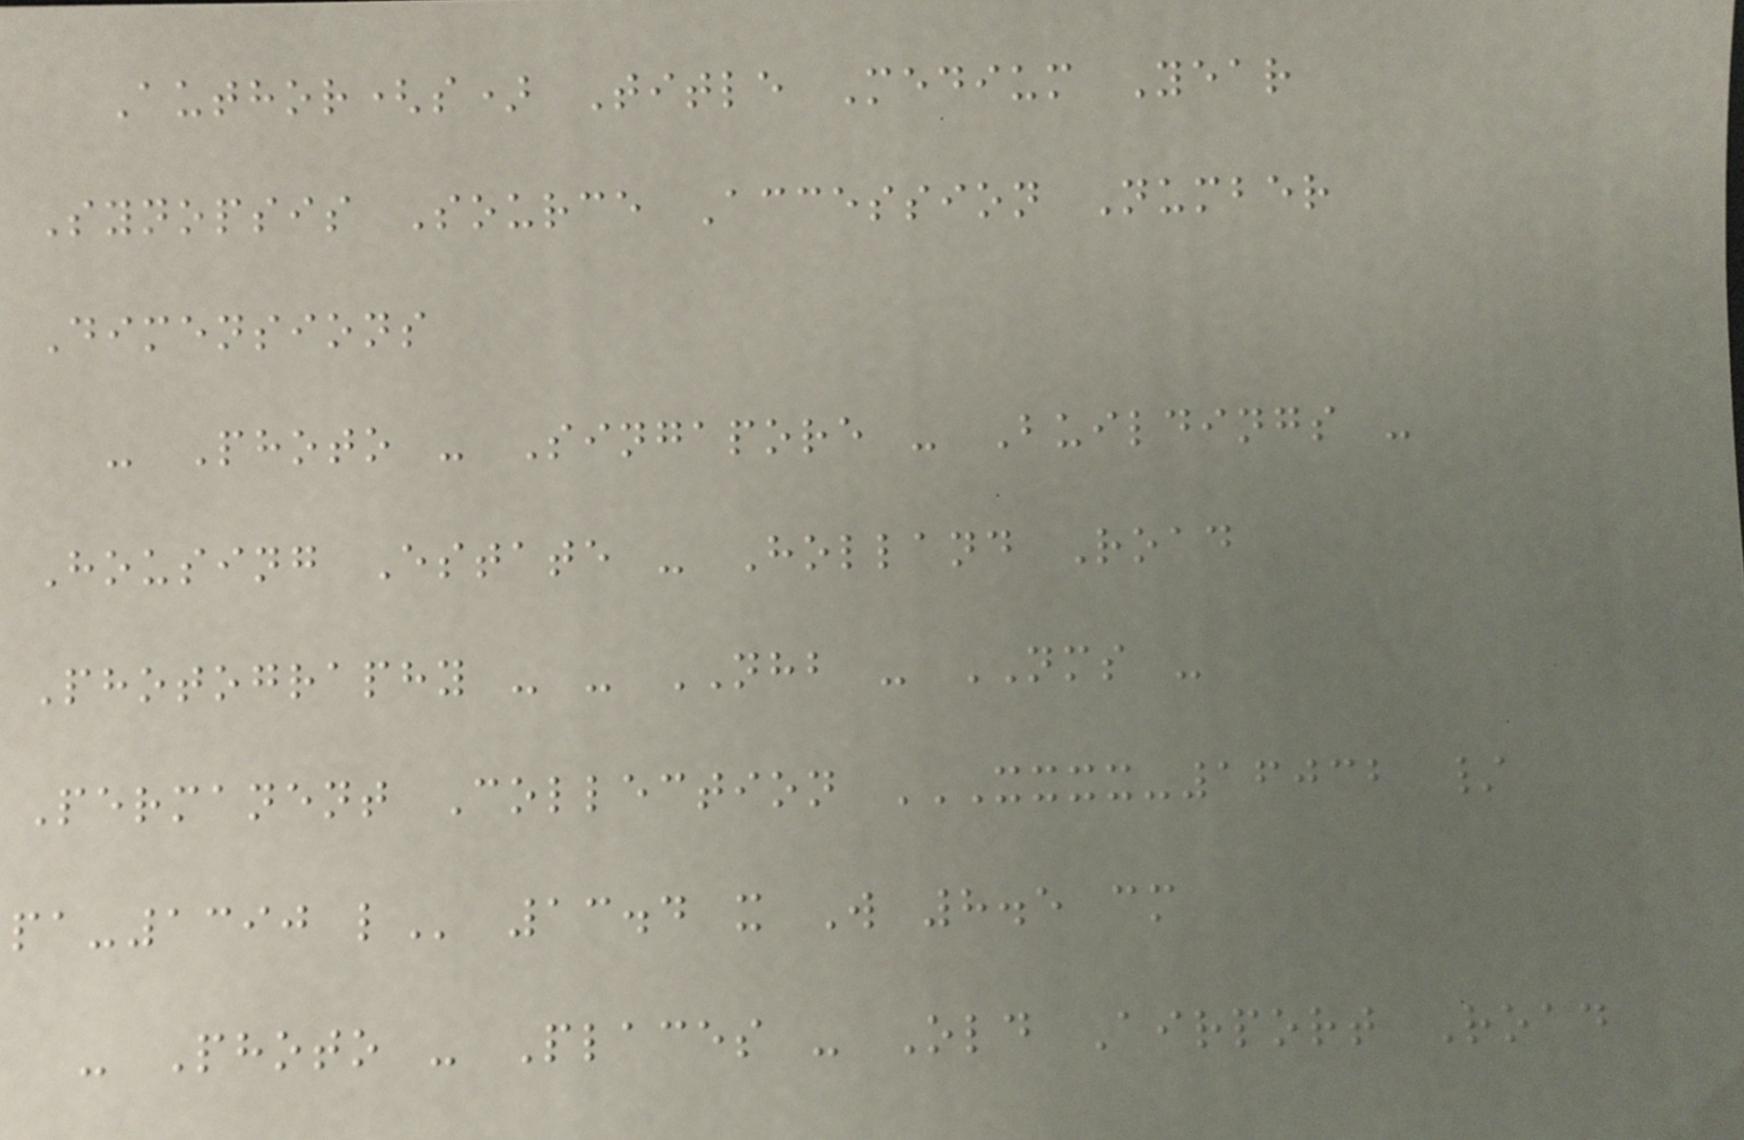Author(s) Title Medium Year
Synopsis Source Accession Number
Dimensions
- Photo - Singapore - Buildings -
Housing Estate - Holland Road
Photography - - NHB - NMS -
Permanent Collection XXXX-16032 /
PA-1390 L 13.4 x W 8.5 cm
- Photo - Places - Old Airport Road
